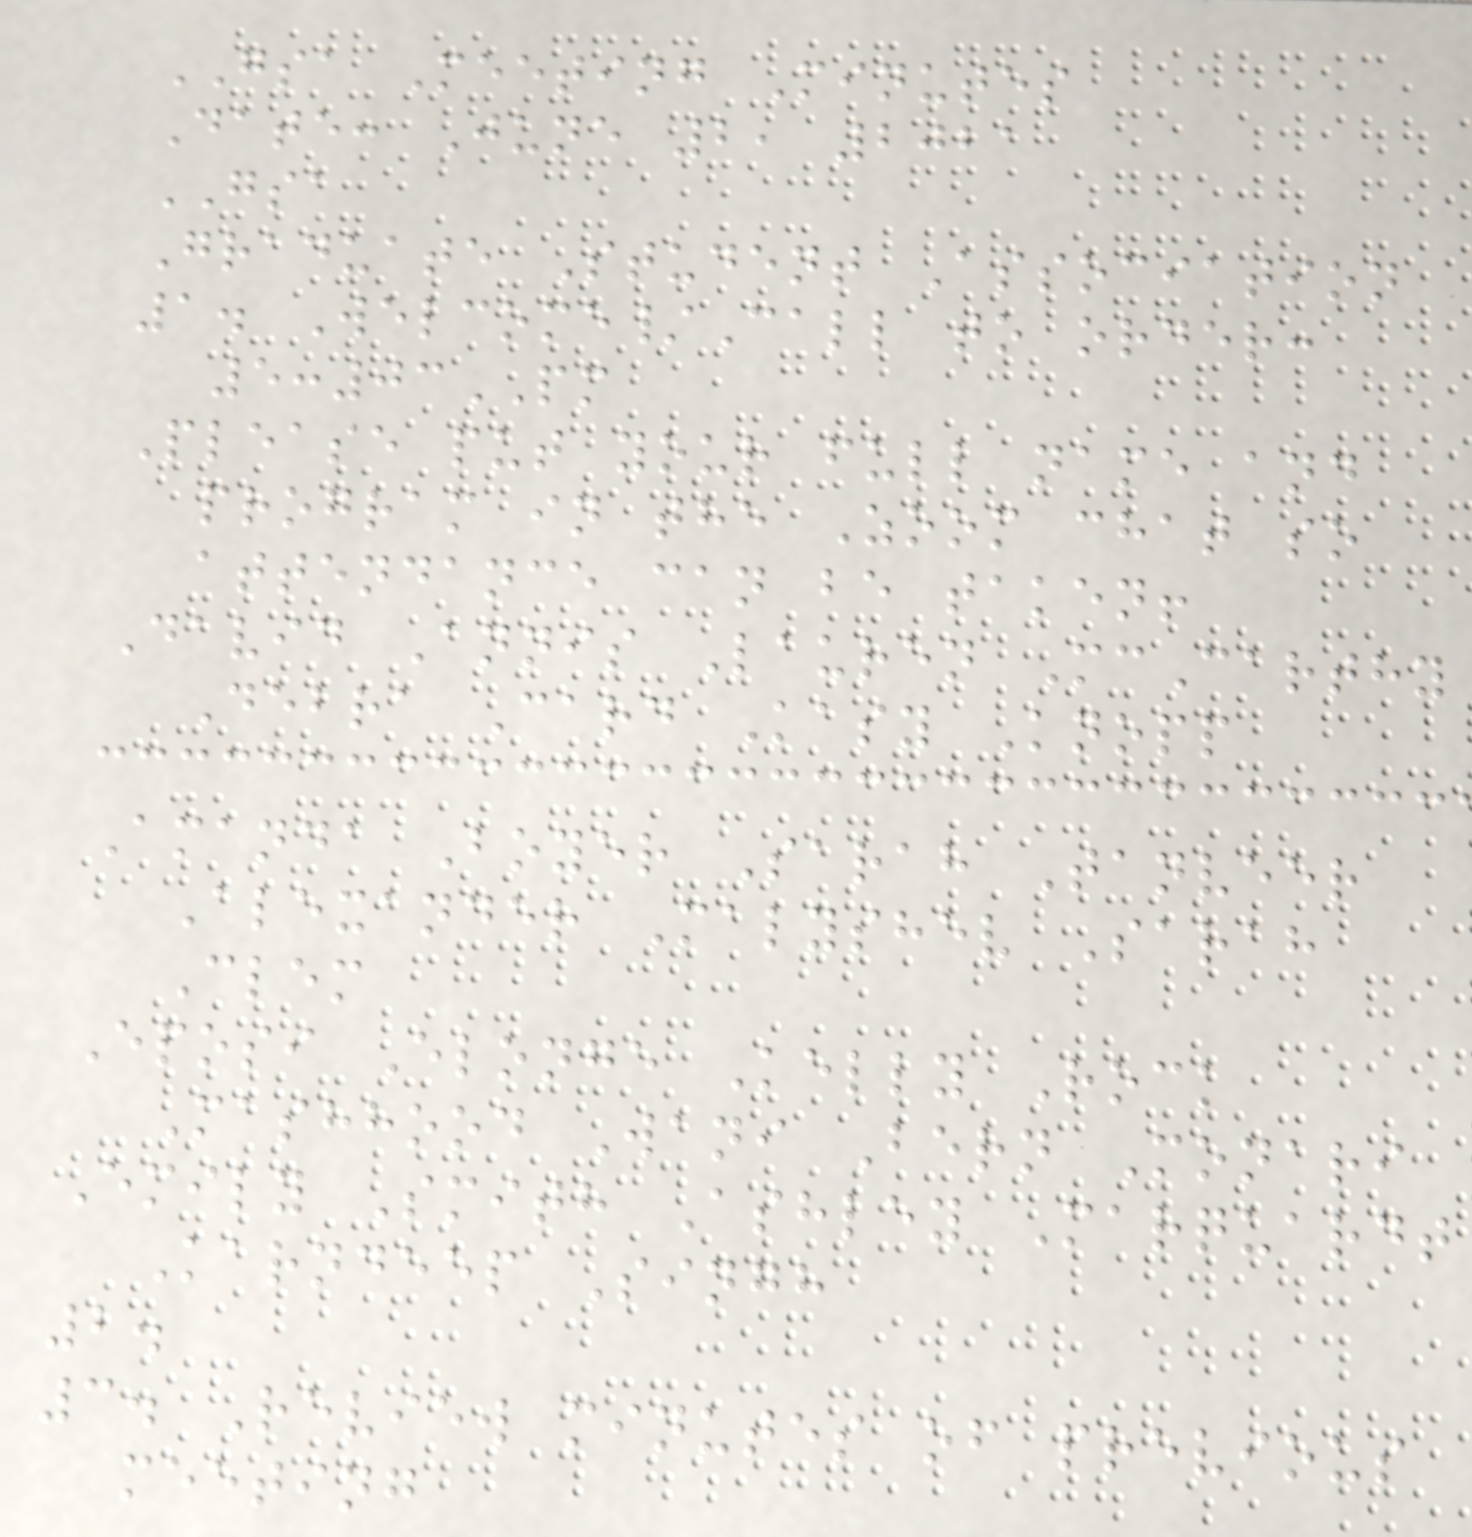GSA Meeting Minutes
Date: June 2, 2021
GSA
Graduate Student Association
1. Welcome/Call to order:
5:03PM
Please put your full name and
program in the Zoom chat so
attendance can be taken!
David Annis Lauren McCarthy
Debra Card Kasy Knopp
Amanda Boyer Sarah Tanveer
Alexander Malyshev Sarah
Clem
Eposi Elonge Kelly Rock
Mashhood Wani Bern Monari
Emily Smith Ashley Marquardt
Karndeep Singh
2.
3. Review minutes of previous
meeting
